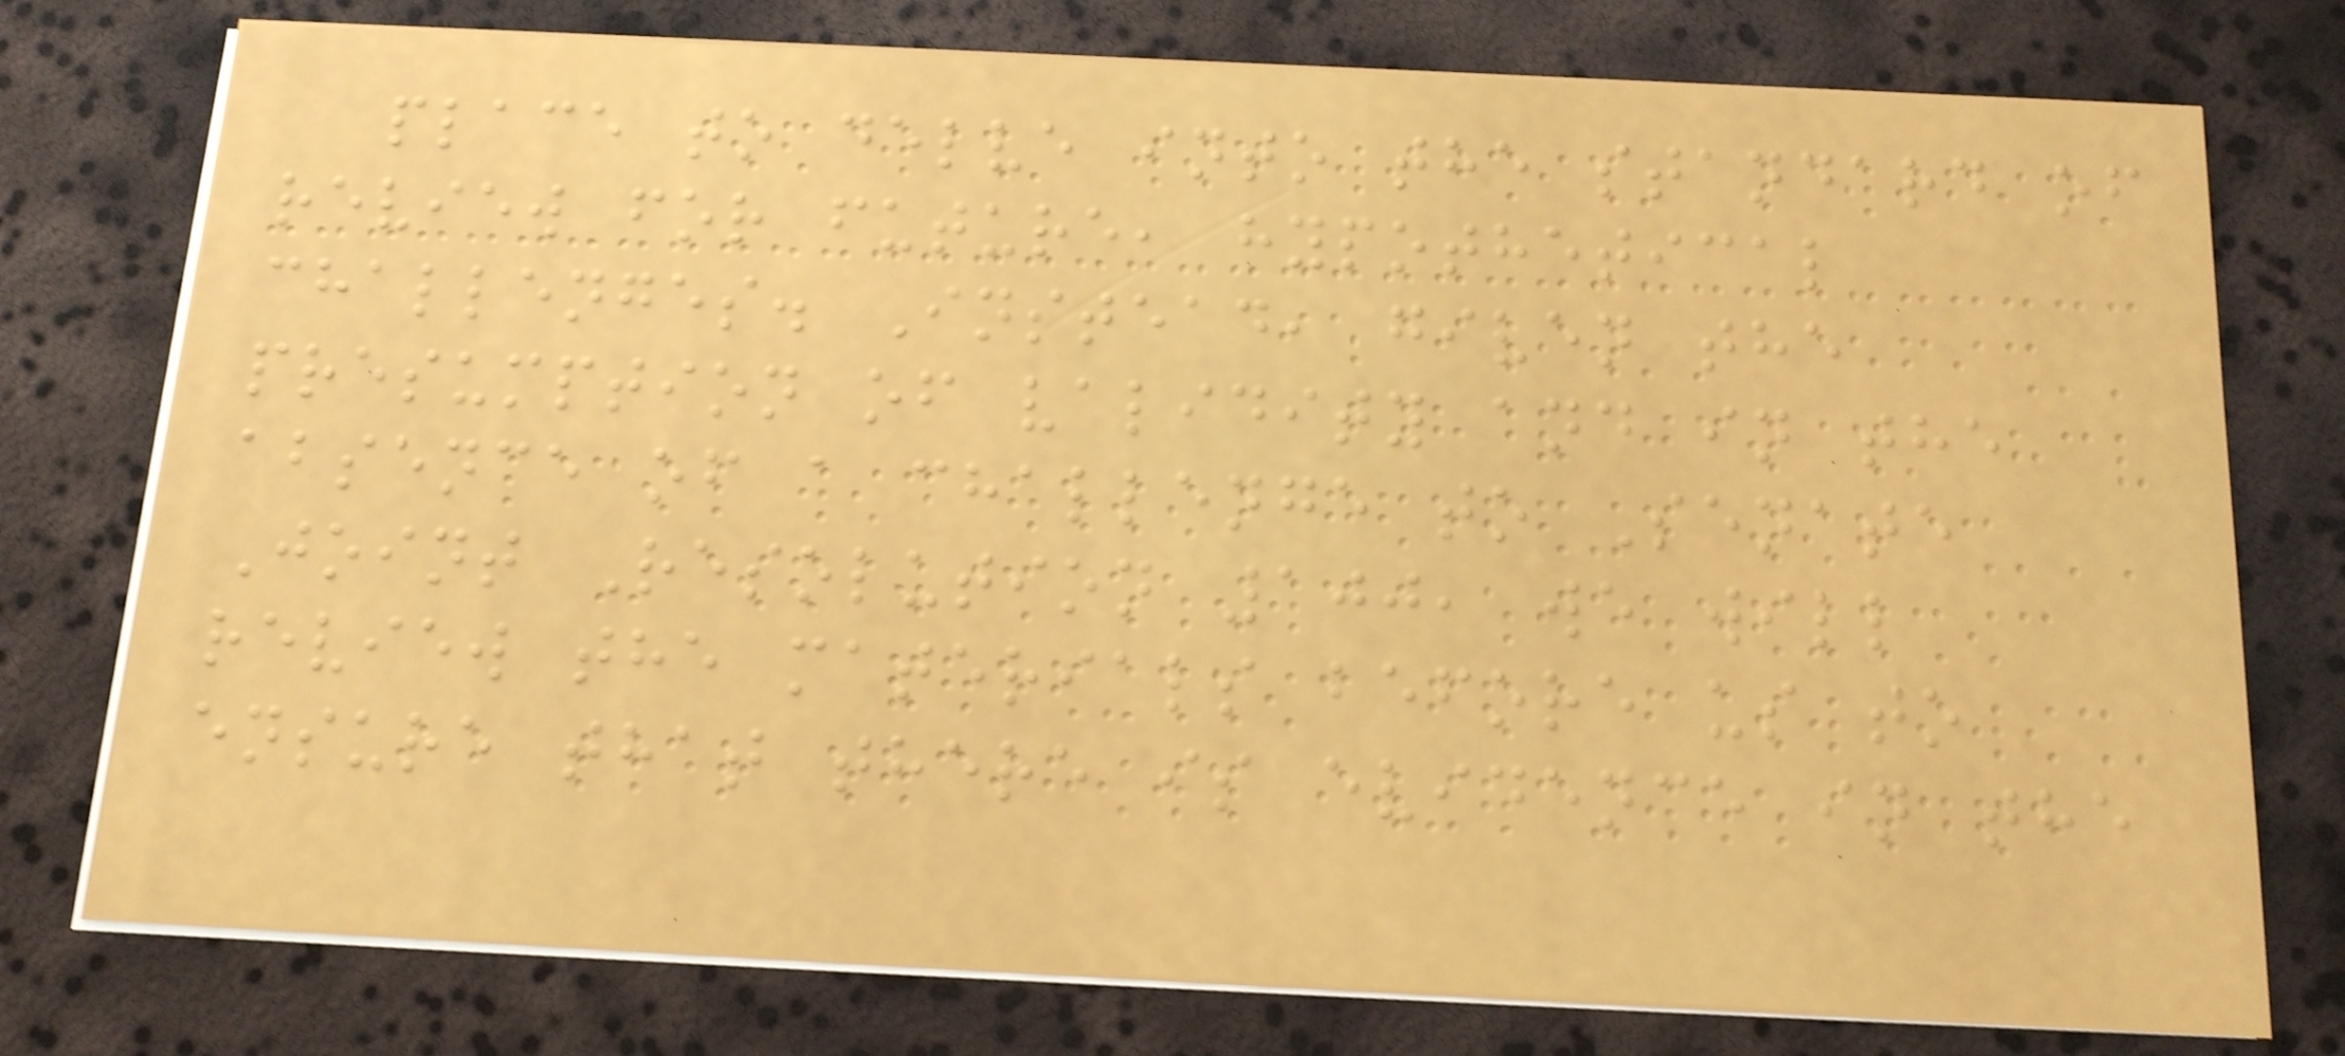place to delve into the standard of
review for future, hypothetical
challenges. Instead, given the
presumption of validity and in the
absence of a challenge to Senate
Joint Resolution 100, we will
review the materials before us to
ensure that there is evidence in the
